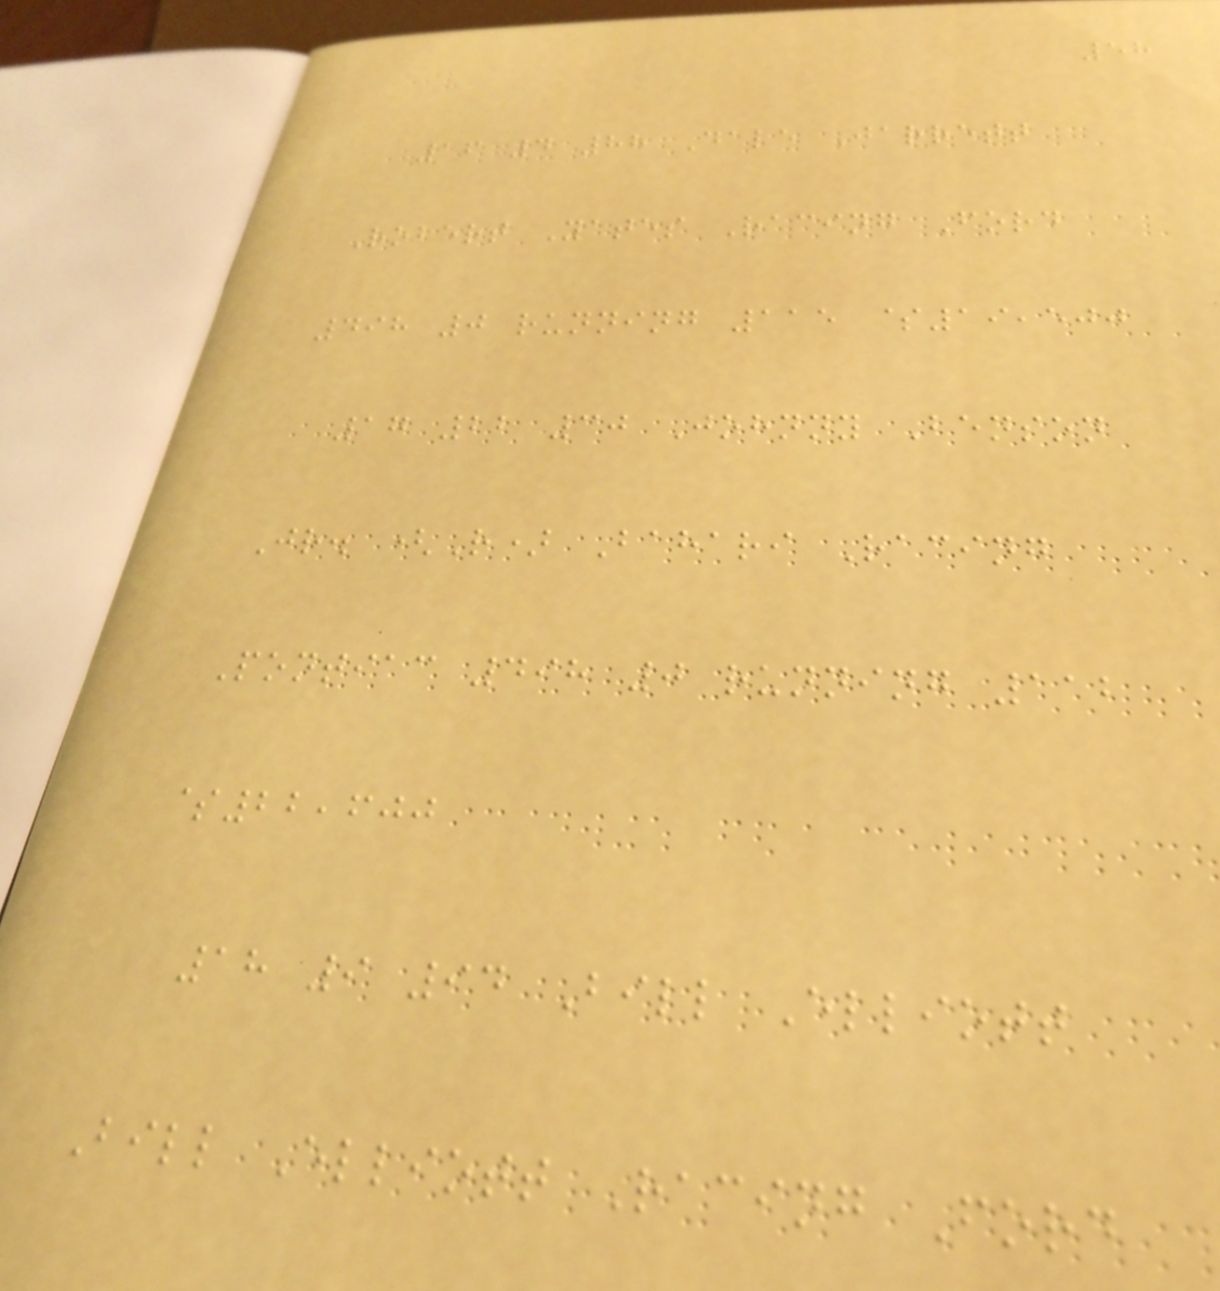58
16 4 88 Dale Jarrett
Robert Yates Racing Ford
498 0 running 115 $19,500
17 22 30 Johnny Benson
Jr. (R) Bahari Racing
Pontiac 498 0 running 112
$22,600
18 9 94 Bill Elliott
Bill Elliott Racing Ford
